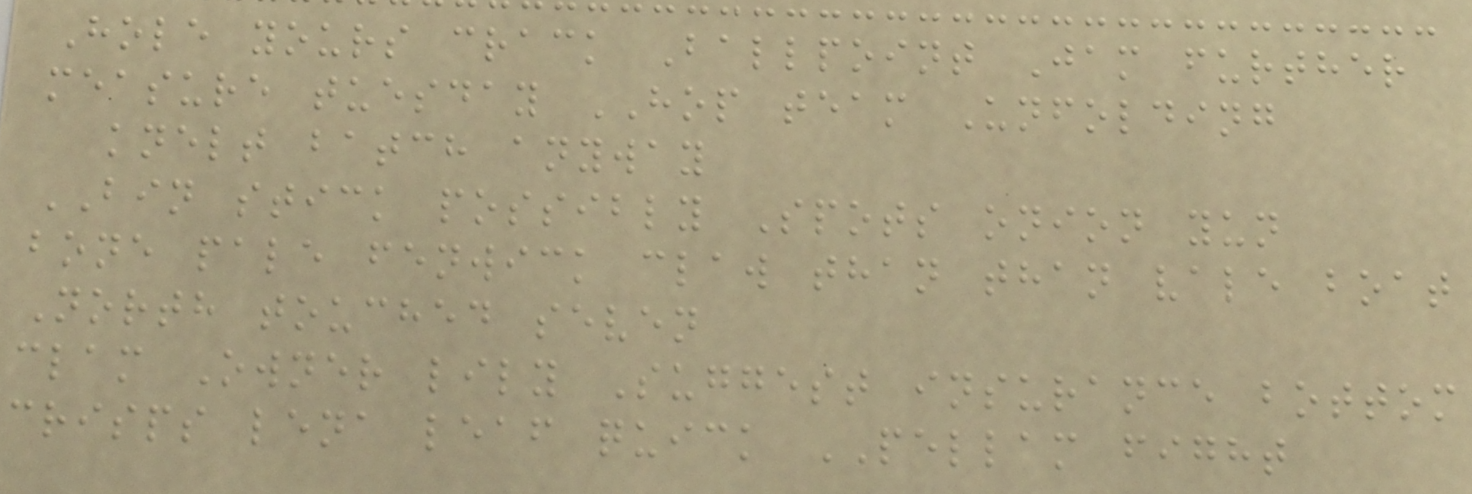Hole yours crack Ballpoint Jam further
measure tuesday HOP team Unfolding
knelt batch anyway
BIN stick possibly Spots onion yun
bone pale fenwick claw than than vale boat
North touched seven
clam Owner lily Suggest insurance bottom
crisps lena leaf quick PELLAM fight
